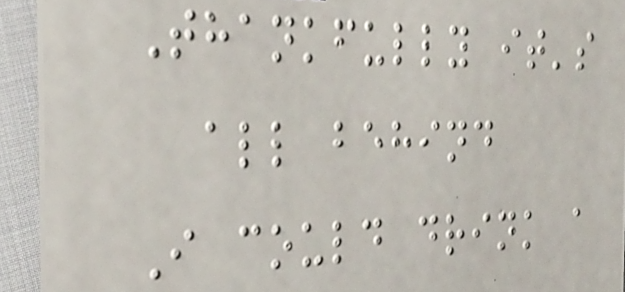Thankfully it's
all behind
I could drink a
